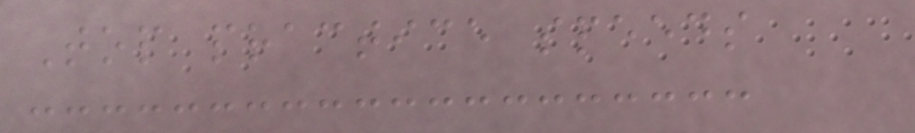Top practice speeds
